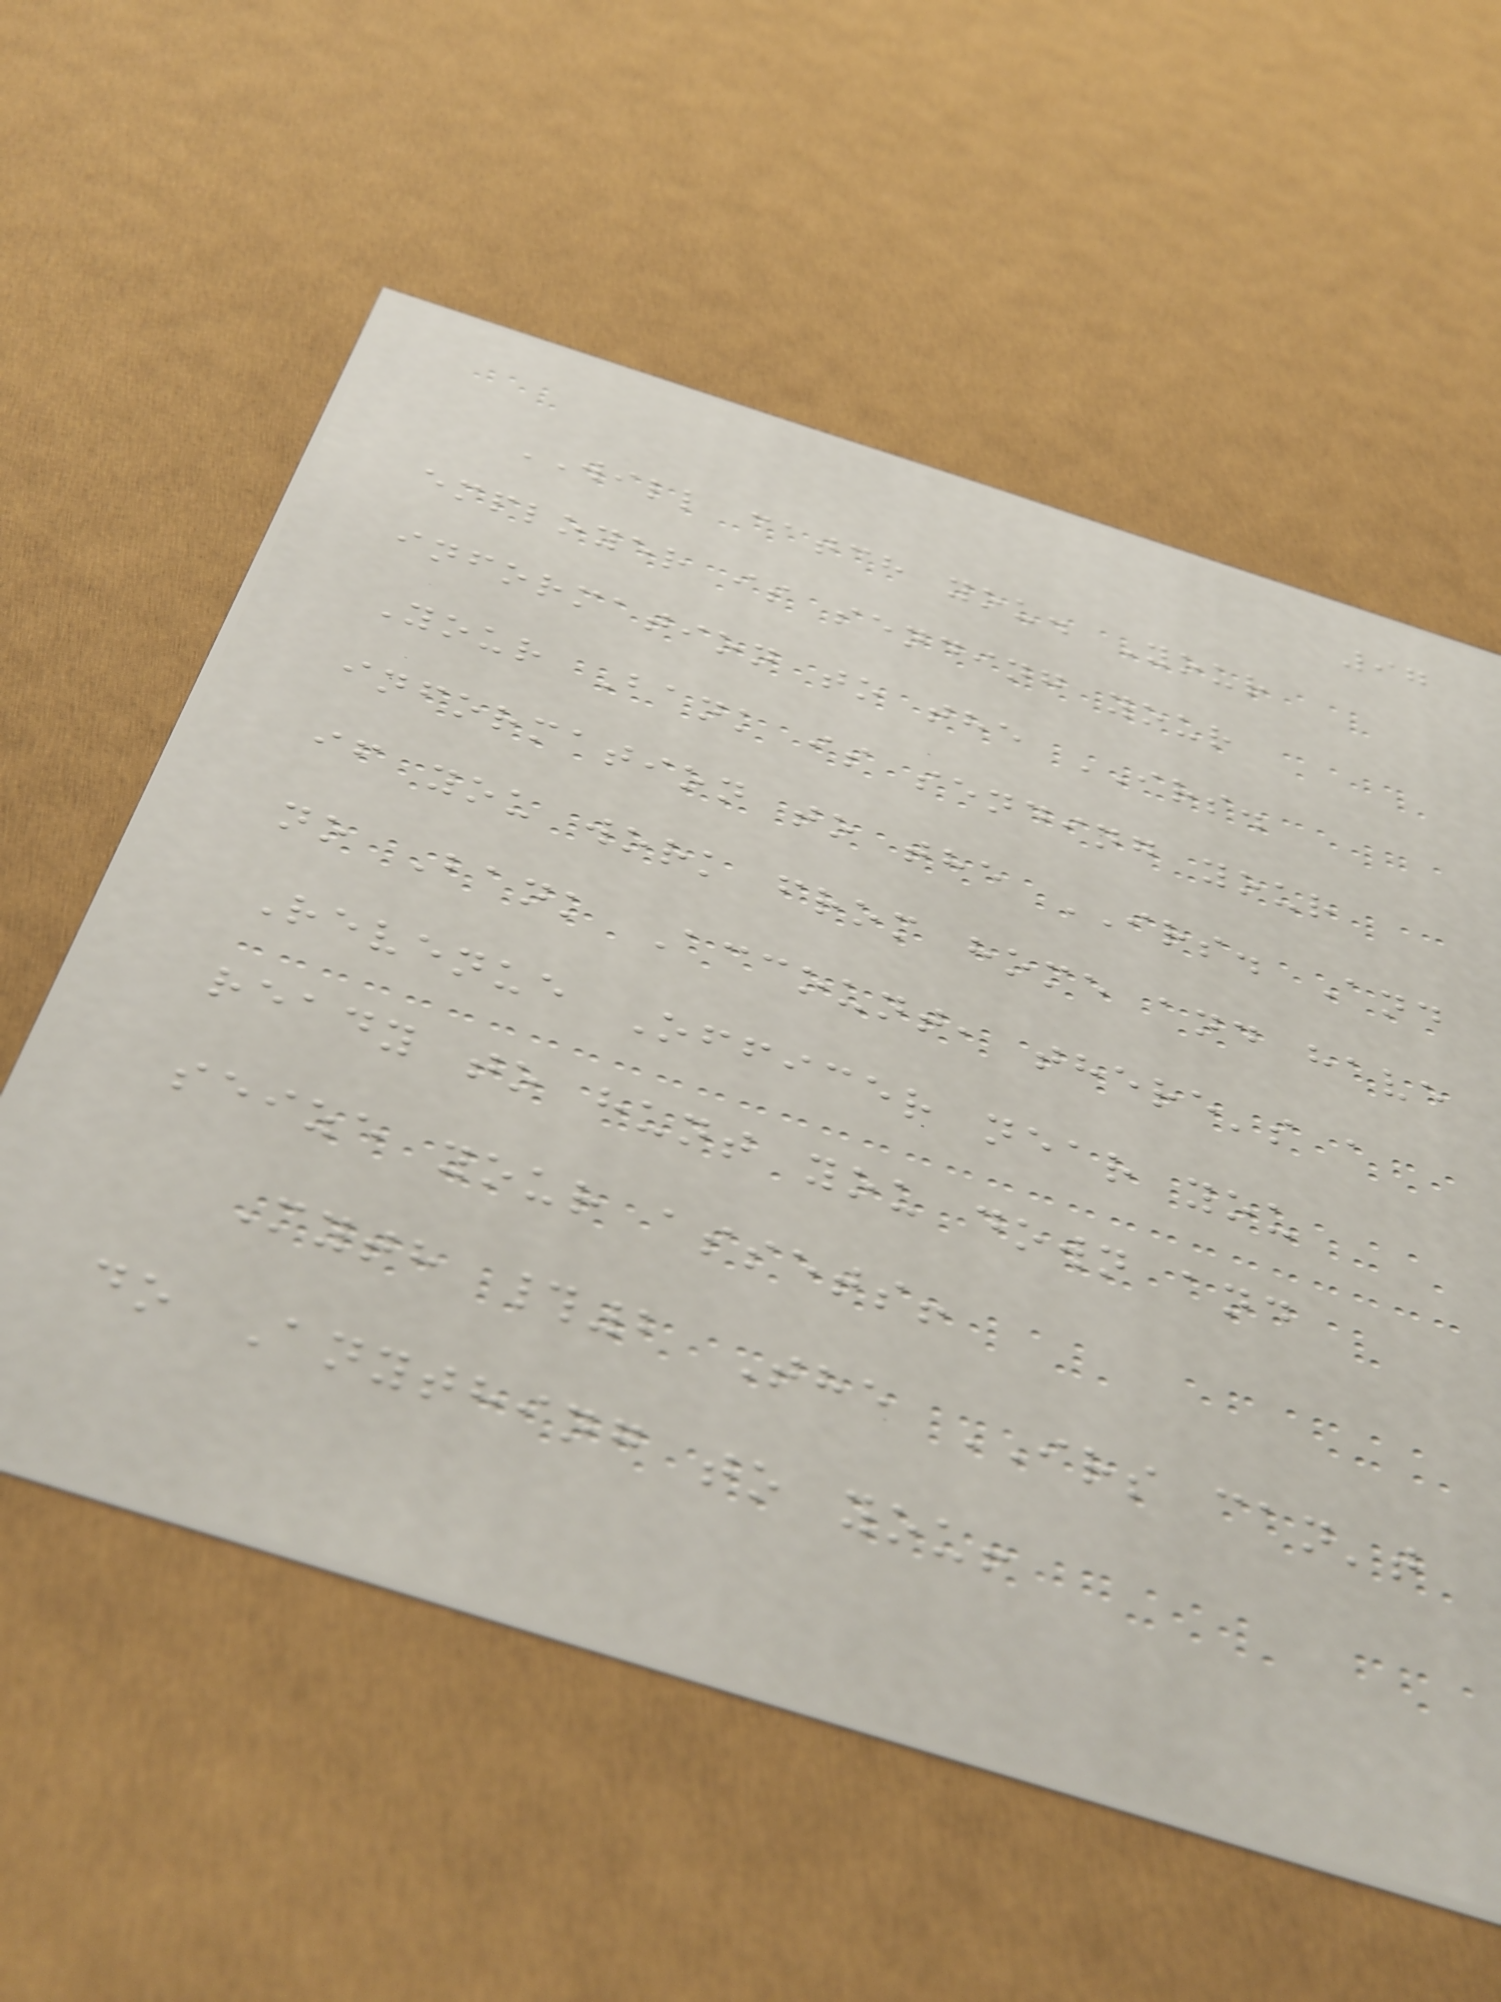97
WILL catch you. Your
employer is sending your
information to the IRS.
Your Bank is sending your
information to the IRS. And
if you work from home and have
no Bank Account, there's a
Revenue Officer near you
ready to hunt you down and
seize your assets!
Myth #2 The IRS can't
do Anything to you!
